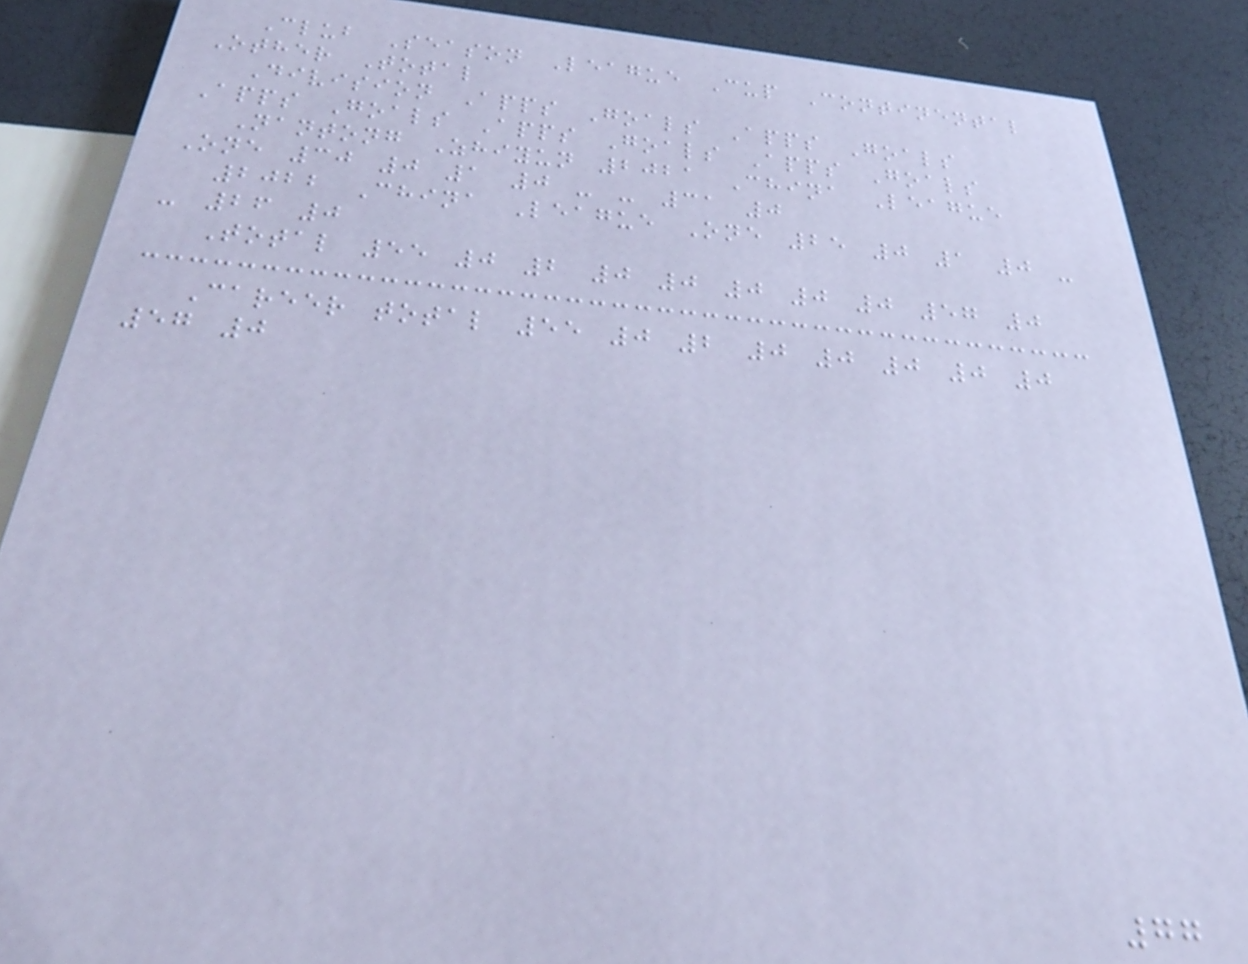Club Season League Cup Continental
Other Total
Division Apps Goals Apps Goals
Apps Goals Apps Goals Apps Goals
Nantong Zhiyun 2021 China League
One 30 0 1 0 - - 31 0
2022 China League One 25 0 1 0 -
- 26 0
Total 55 0 2 0 0 0 0 0 57 0
Career total 55 0 2 0 0 0 0 0
57 0
77
